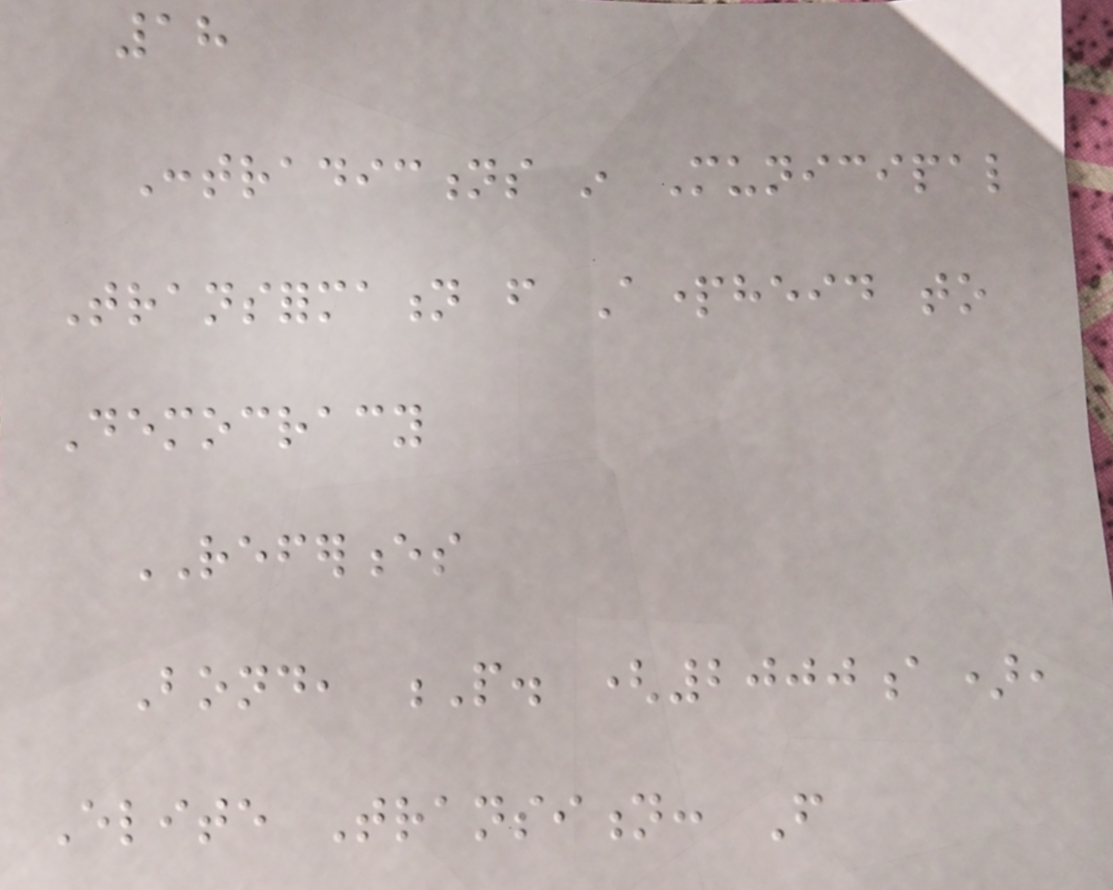18
Contradictions in Municipal
Transformation from Apartheid to
Democracy
REFERENCES
Bond, P. (2000a),
Elite Transition: From
